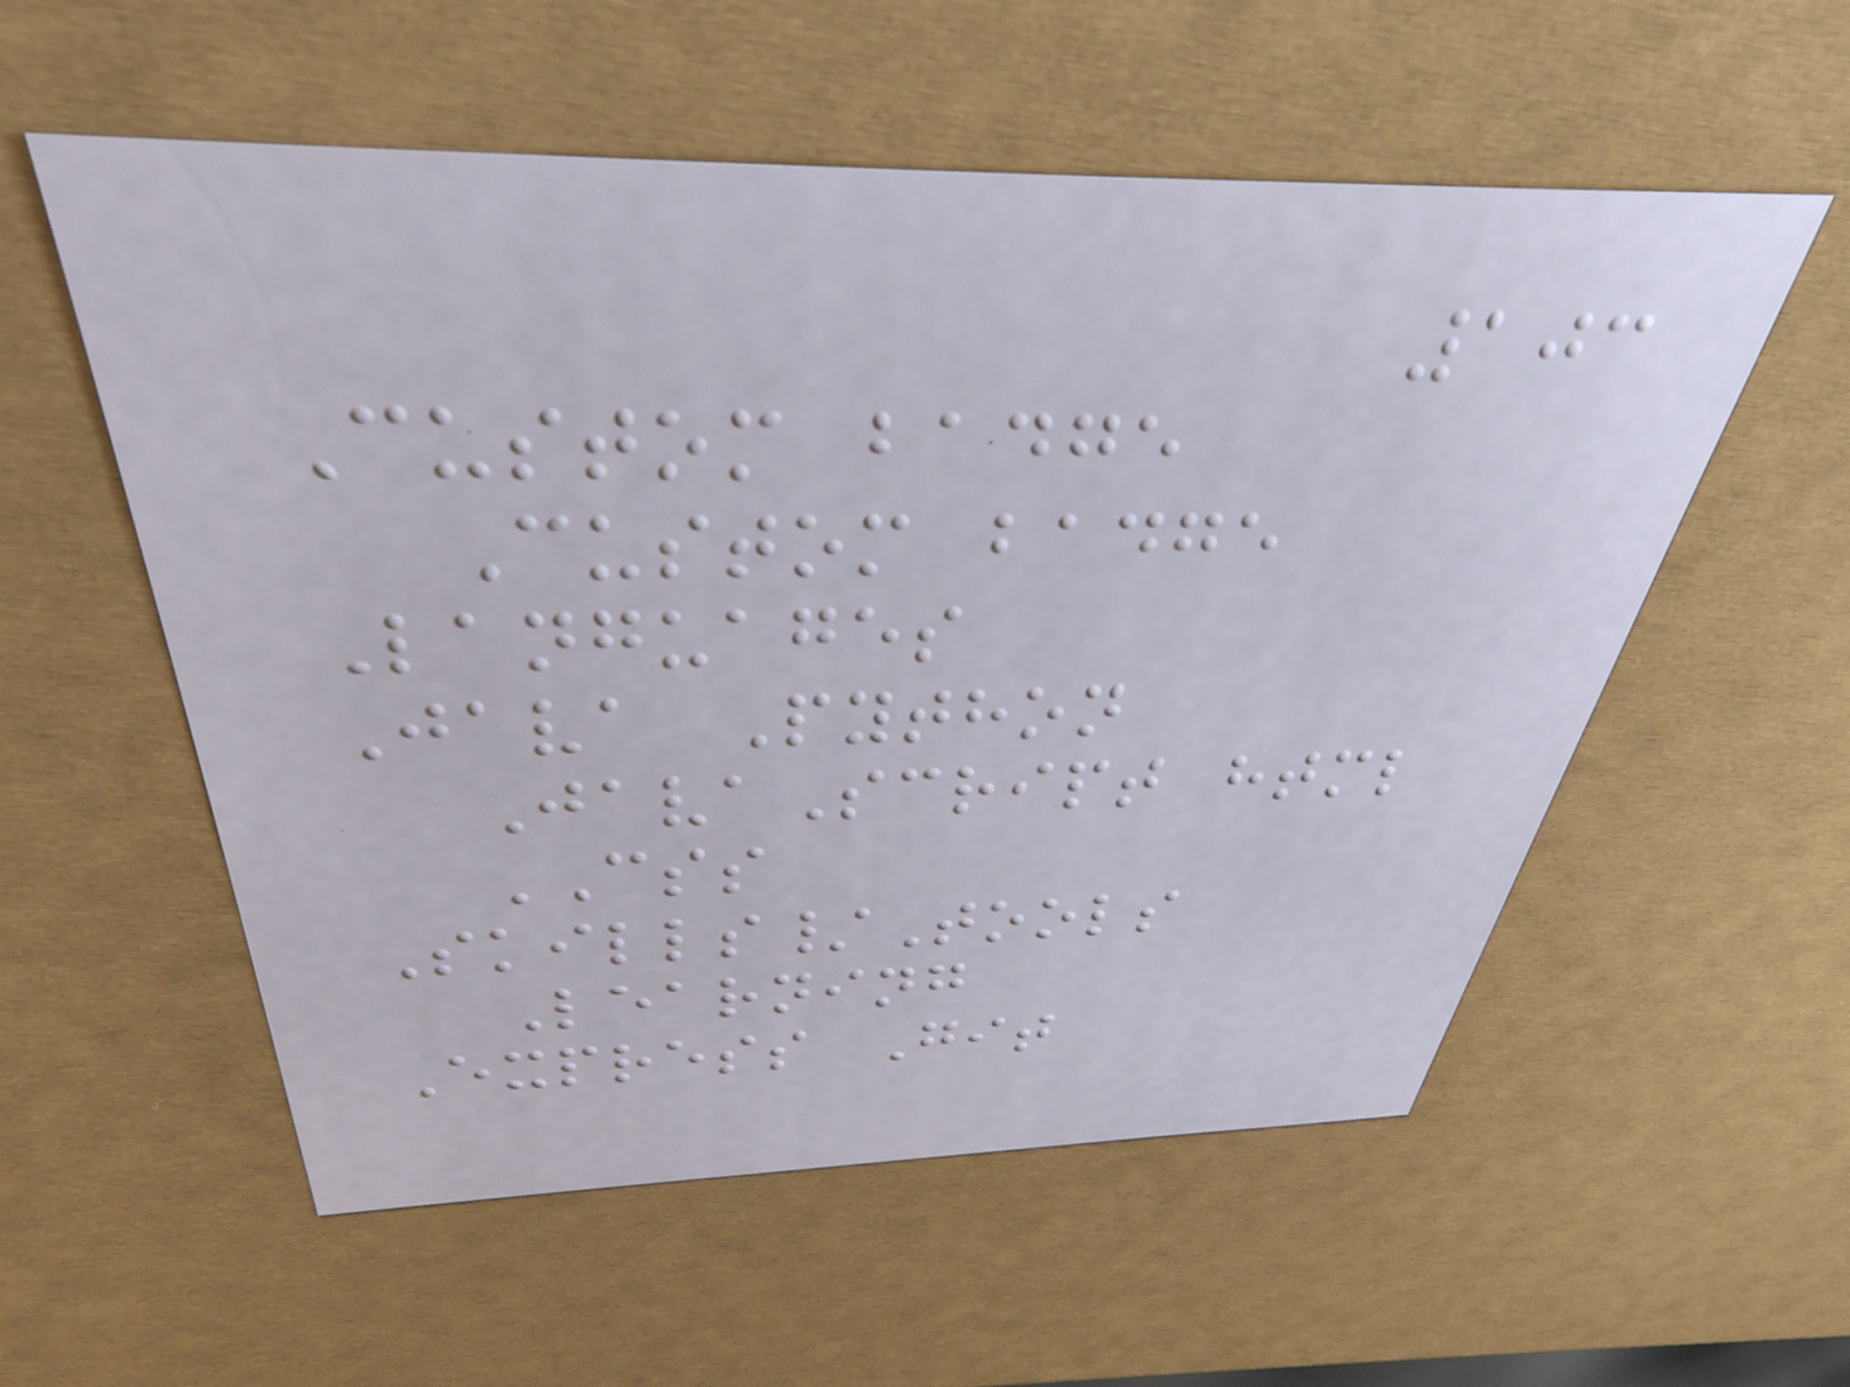103
Custom badge
Custom badge
Languages
Java Python
JavaScript html
CSS
Skills/Tools
Learning
Express Git
